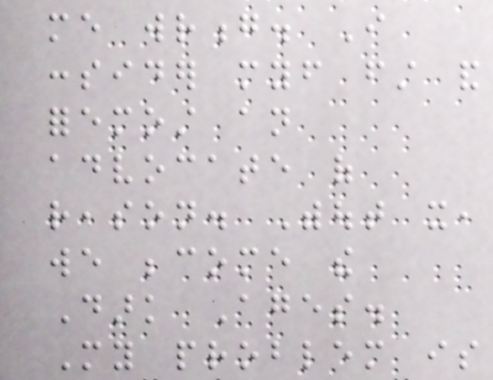me wrong. I
consider myself first and
foremost an
advocate of
reason. Without it,
we become the
Dark Ages.
My problem is
